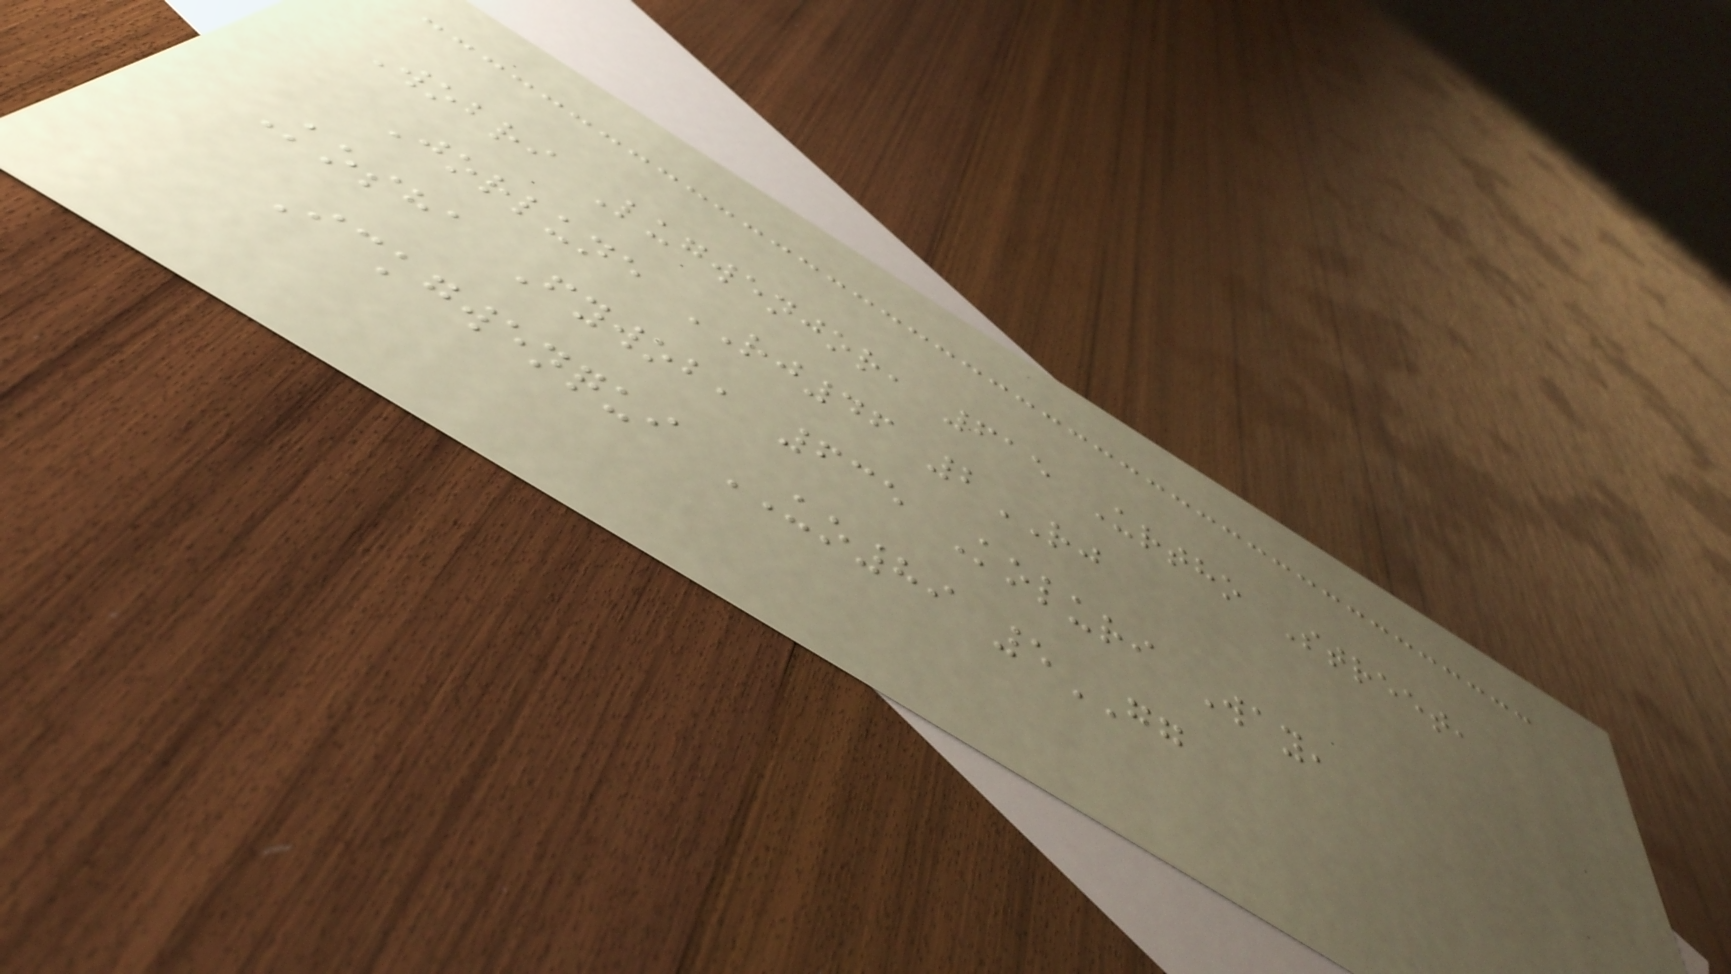Wobri Lugwenjor, 615 Urtho Street,
Jorlune RJ46 2RJ
Kosha Fywob, 635 Koluri Way,
Ickgwenqui UO89 5GG
